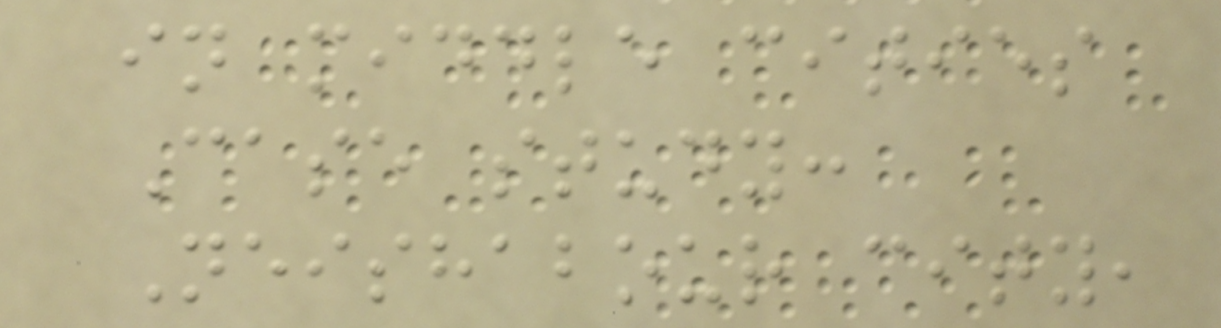in middle cities
Case study:
Neishabour city,
